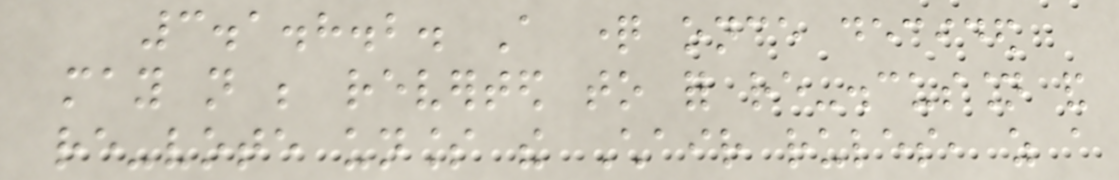3.1.8.2. A question once decided
may not be reverted to for re-discussion and
re-vote unless the Chair rules, as a
